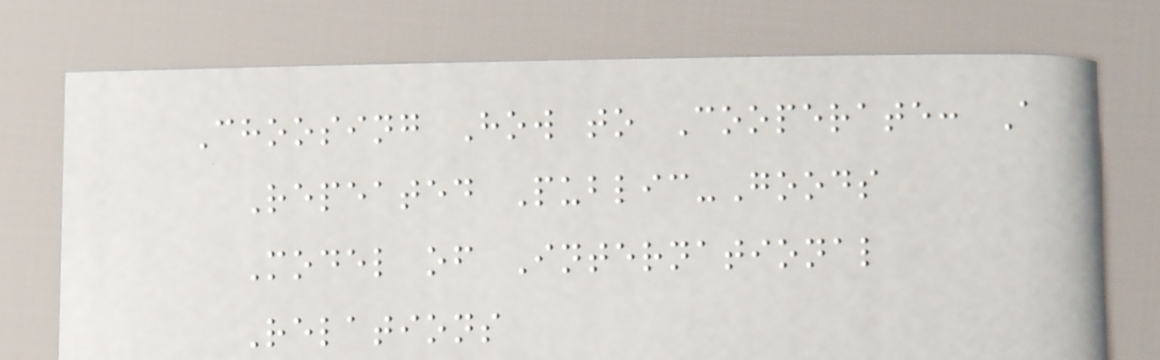Choosing How to Cooperate: A
Repeated Public-Goods
Model of International
Relations
